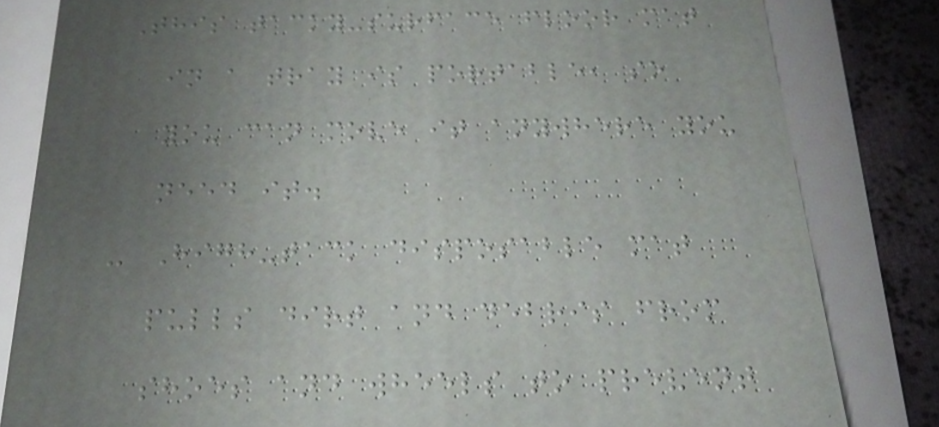This tacky-surface floor mat
in a tray is portable, so
you can move it anywhere you
need it.
- High-tack disposable mat
pulls dirt and debris from
shoes and wheels to prevent
